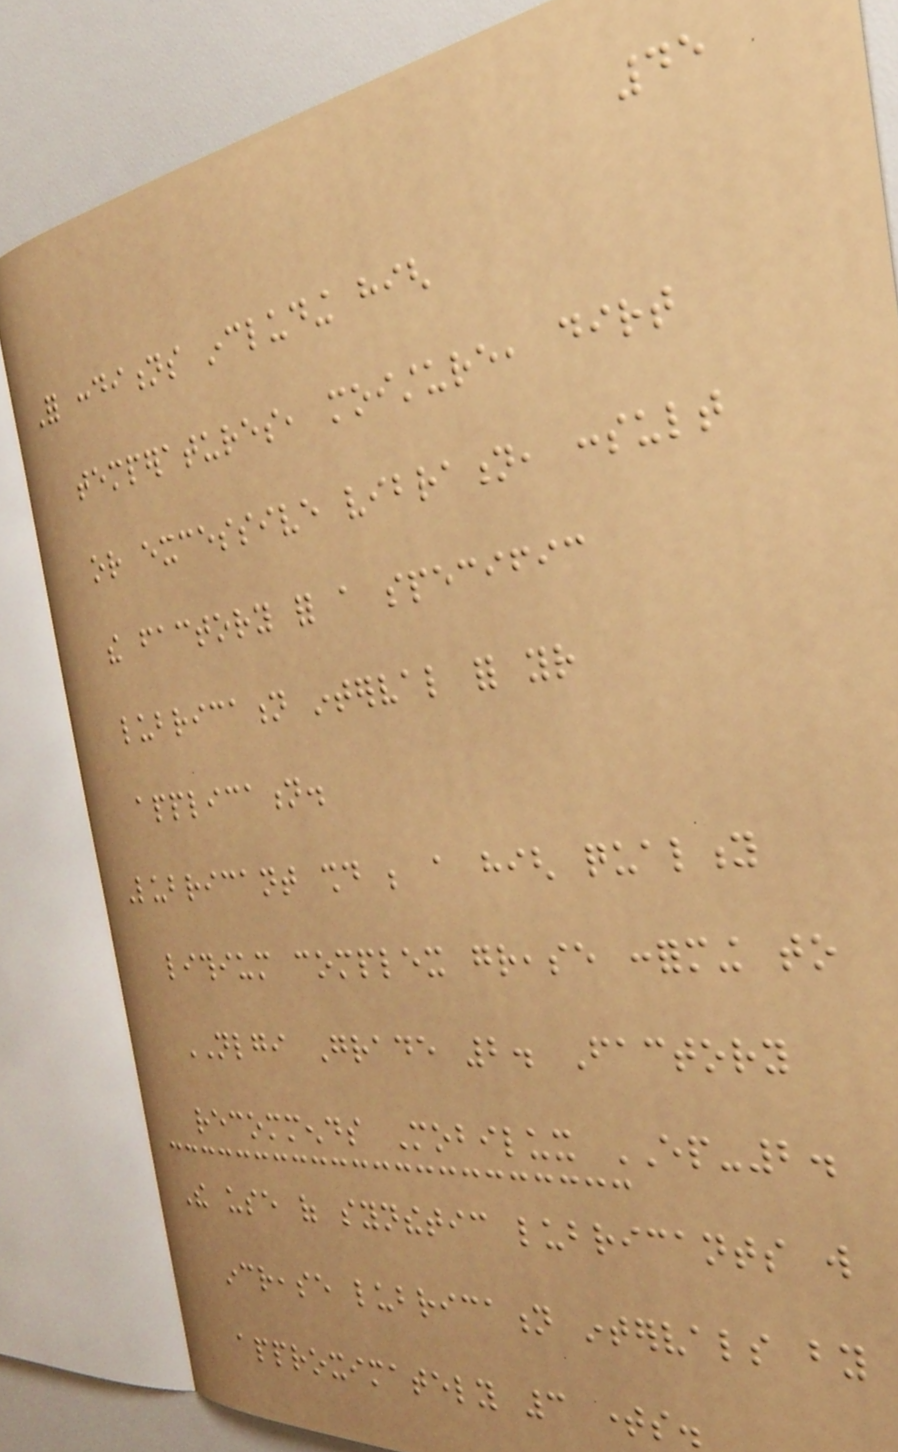45
For conditions including high
temperatures, moisture, dirt
or excessive vibration, consult
the factory for a specific
lubrication interval for your
application.
Lubricant should be a high quality
lithium complex grease conforming to
NLGI Grade 2. Factory
recommends Mobilux EP-2.
The use of synthetic lubricants will
increase lubrication intervals by
approximately 3 times.
